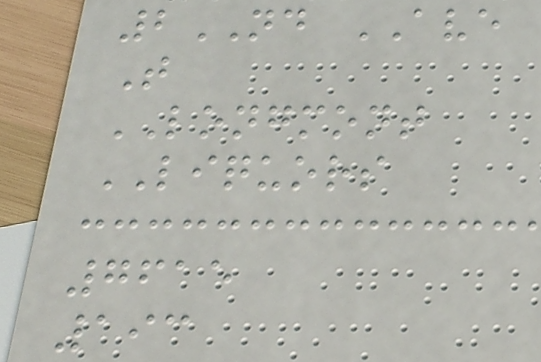2ND AVE
T
LONGMONT
LIQUORS
7615
193
